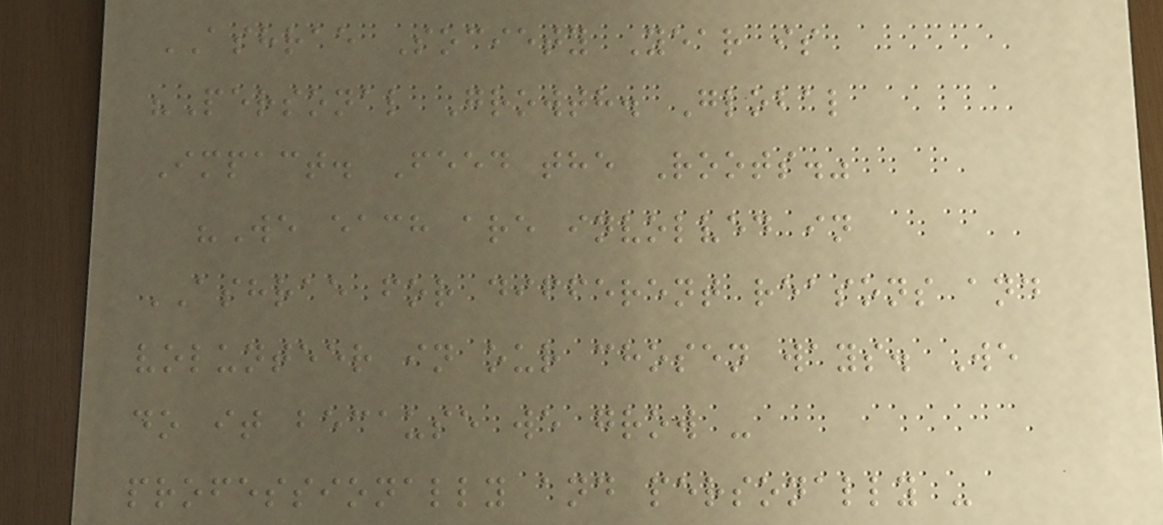ASHRAE Society Year is
"Personal Growth. Global
Impact. Feed the Roots."
"We each are involved in
ASHRAE for different reasons and
volunteer in our chosen ways. We
do it because we grow -
professionally and personally -
